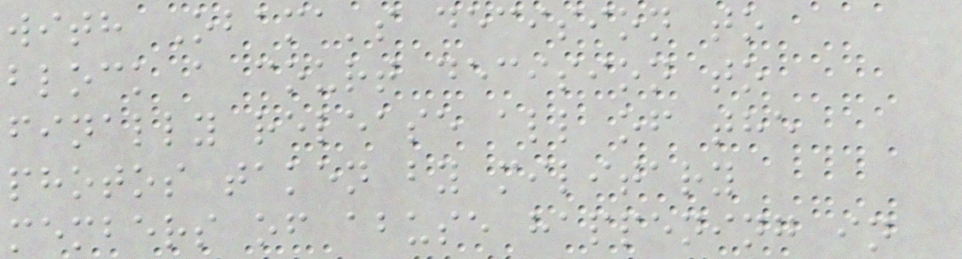with Obama's decision to
block a court decision to
finally release all of the
photos taken by military
members of abuse happening in
